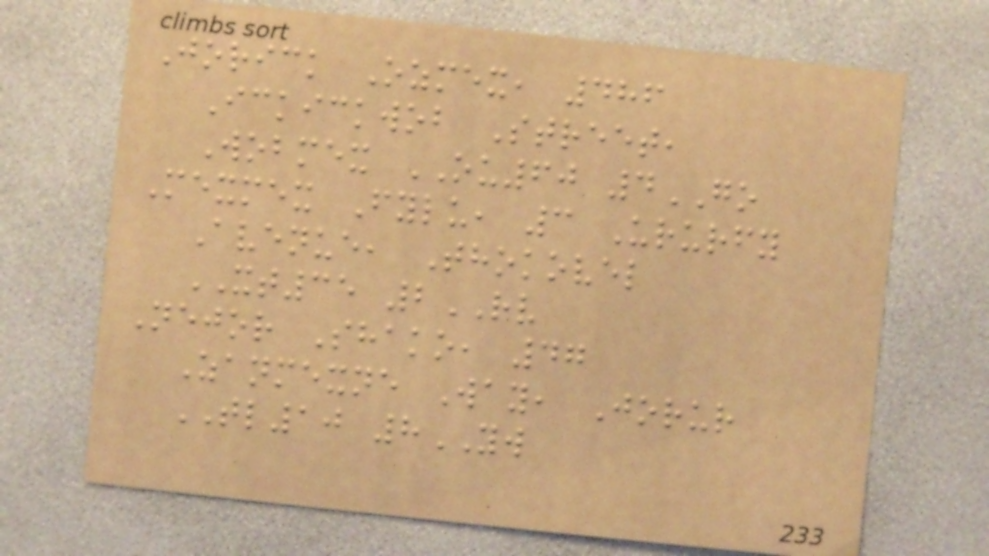Jorick Ozmex, 486
Ickickwob Street,
Wobmex OU60 4GO
Mexmex Fylu, 3 Ururfy
Avenue, Thokovel
XT35 2RV
Nejor Shako, 47
Zanmexne Way, Jorur
TL10 8YW
